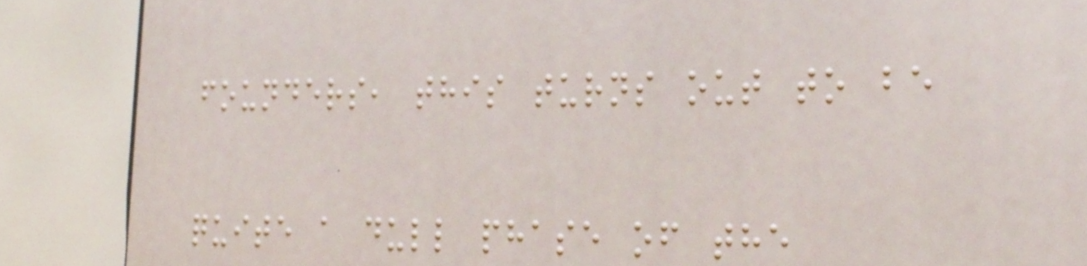founders, this turns out to be
quite a dull phase of the
